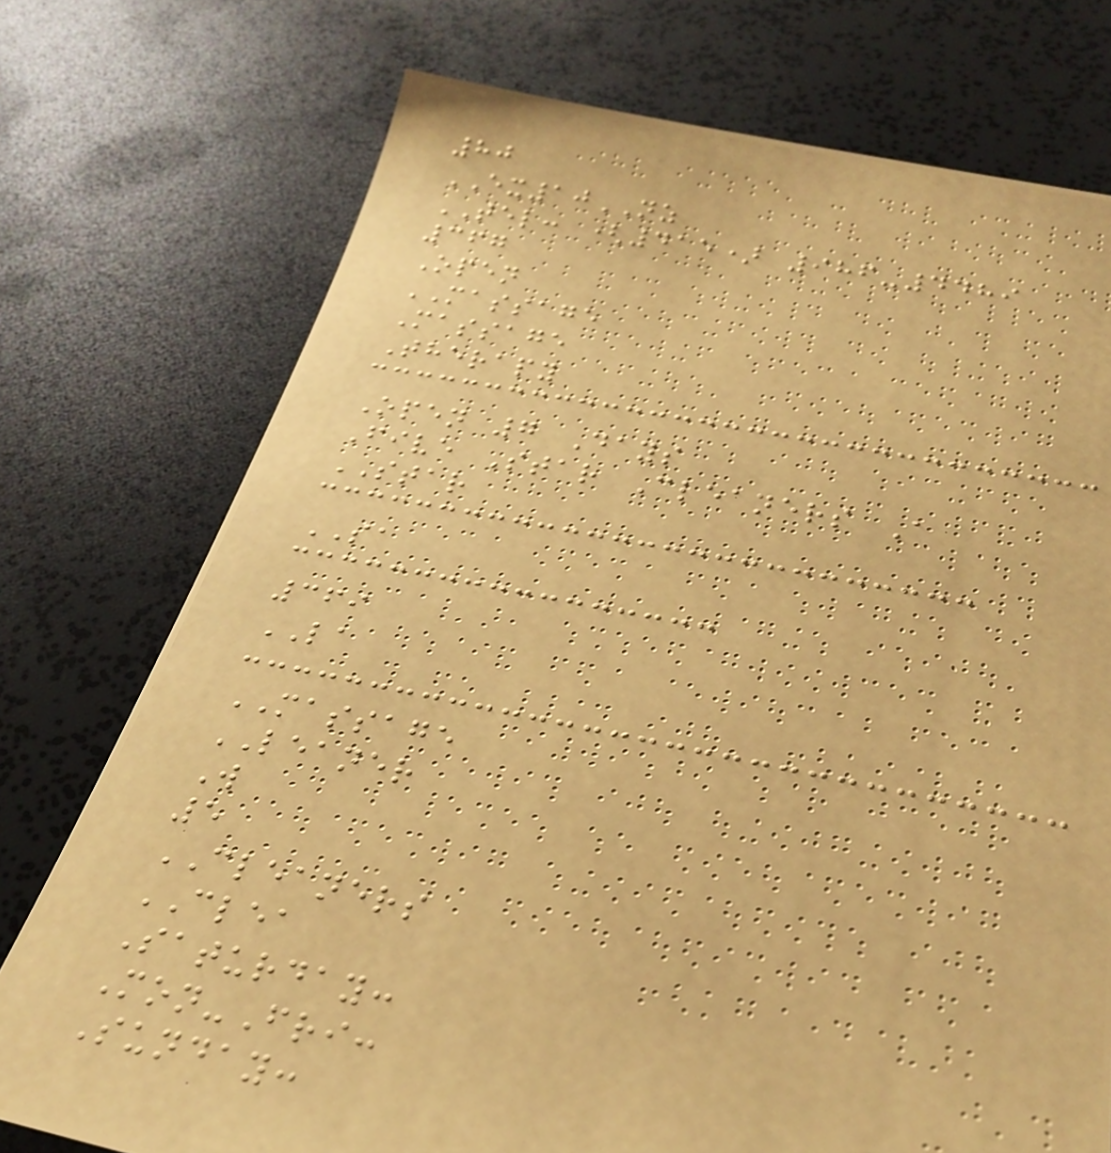80
EX10NZ
TEL: (415) 986-4489
367
Open
MASSAGE
Massage
Therapy
Open 7 Days
Five Star Cleaners A
STAR
SA
369
LA
MASSAGE
LEANER
W
5
CLEANERS
CLEA
Saturday:
Mon-Fri:
Sunday:
